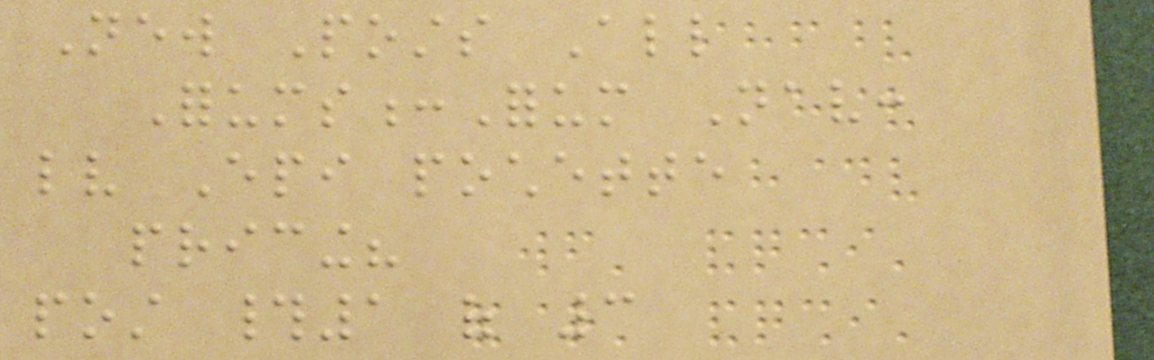New Posts All
Forums:Forum Nav:
lv Epi pochette
pricing?
post #1 of 3
